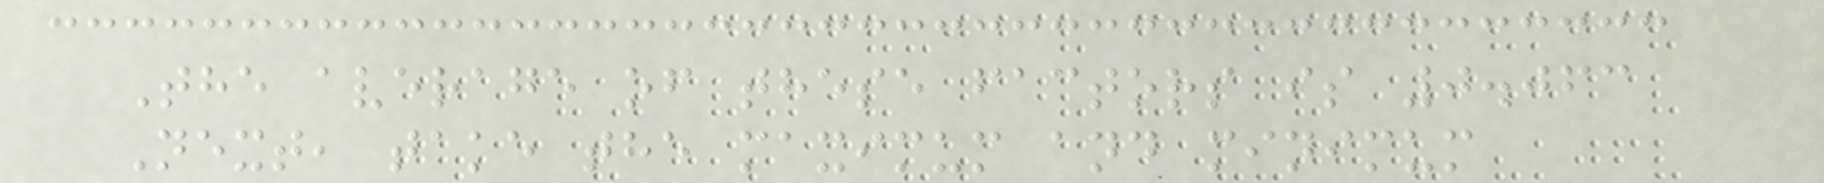The average of these factors is 0.063
Next, take the maximum and minimum
